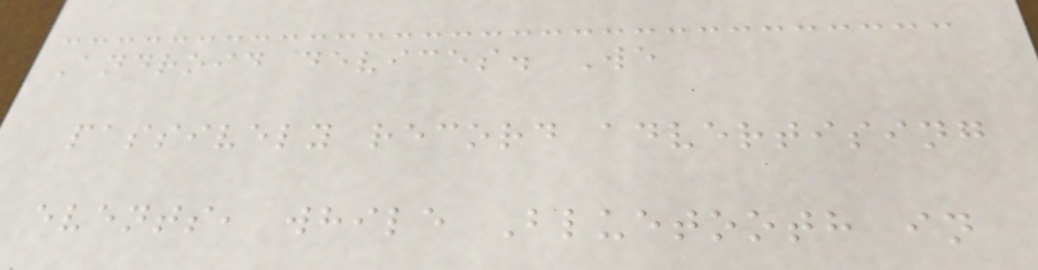Android devices. We
passively record advertising
events, while Bluetooth in
